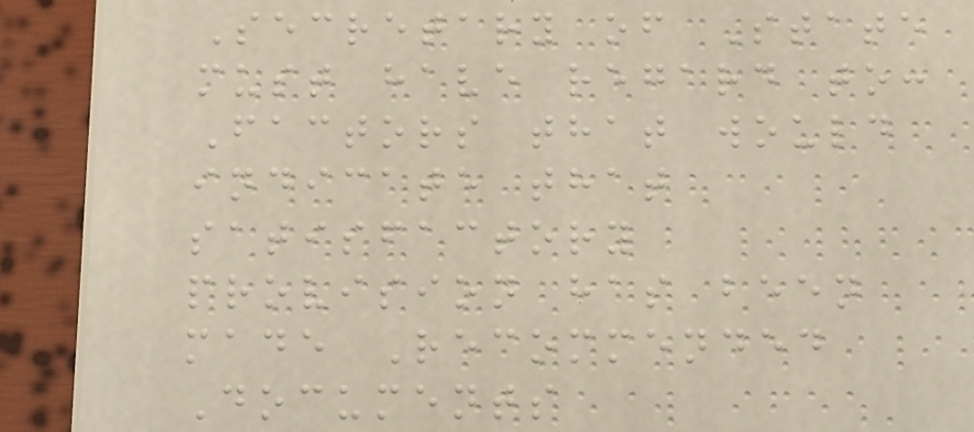Secretary of State
must have regard to:
Factors that would
indicate that
satisfactory
provision has been
made Recommended
Documents
